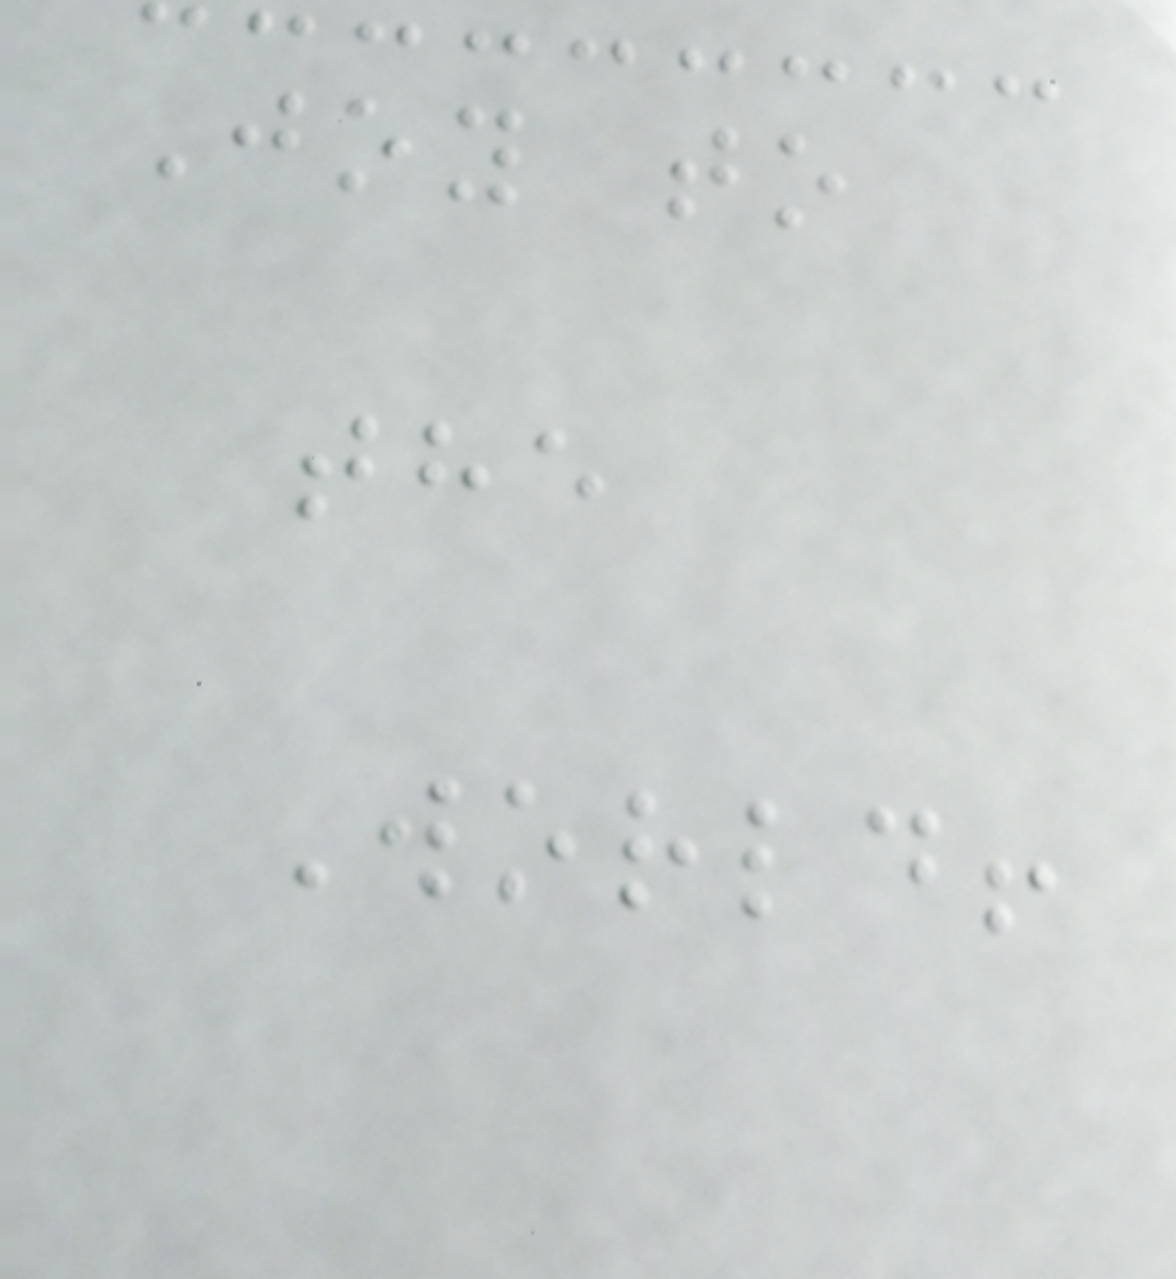Joy to
the
World!
